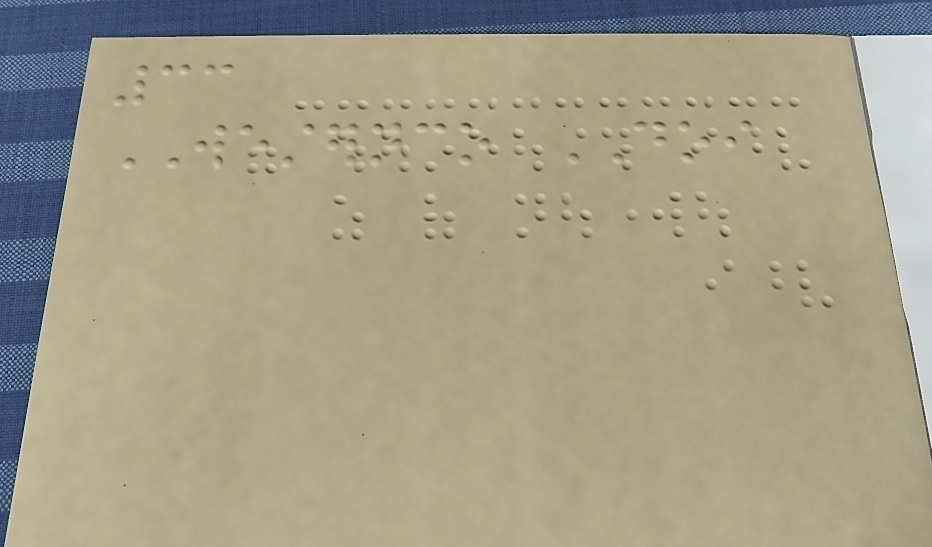33
WESTERNCO DOI
